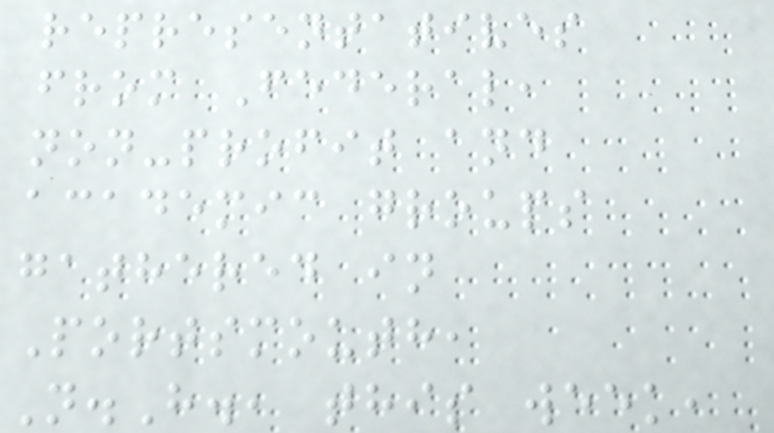representatives
from Federal,
non-profit and
academic groups
gathered in
Portsmouth,
N.H., this week,
